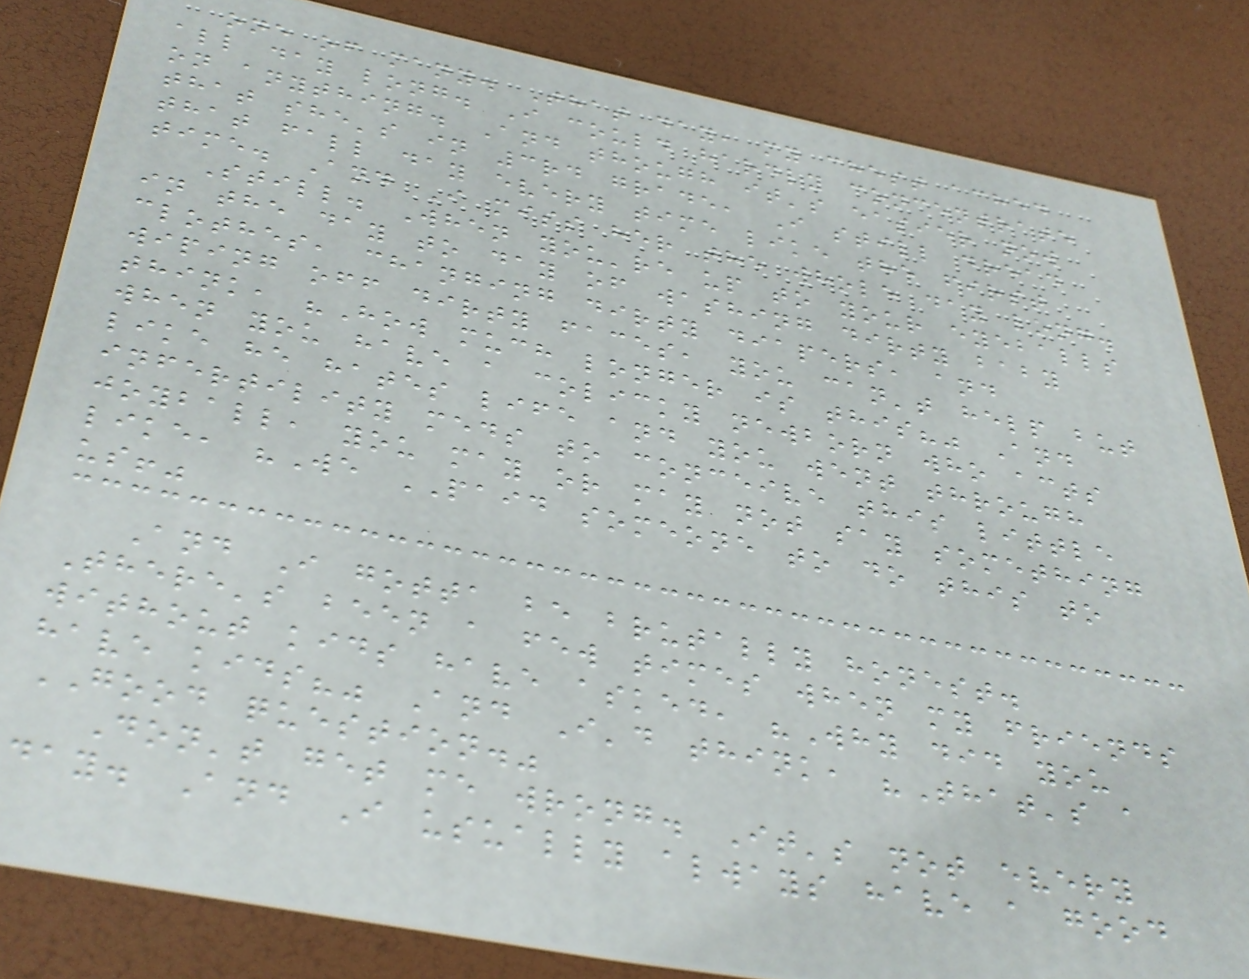one of many. That day, my chest ached
all day long. I could hardly concentrate
on anything. And though it's easier now
that she's in 3rd grade, I still dread
that fall day every time like the first
time. And I miss her the whole day long.
Still. When you're up to your eyeballs
in the day to day of washing dirty baby
clothes, changing dirty diapers, and
wiping off dirty faces, you can't help but
think, "How much longer is this?" And
when you have a colicky newborn who acts
like he hates life and you went through
infertility meds to conceive this little
joyball, you may or may not say something
like, "We PAID someone to do this to
us!"
And I gotta be brutally honest.
There's been a few times when my friends
without kids have asked, "Why did you
have kids?" And I'd think, "That's a
GOOD question."
Don't get me wrong. It's not every
day. And I usually always have a good
